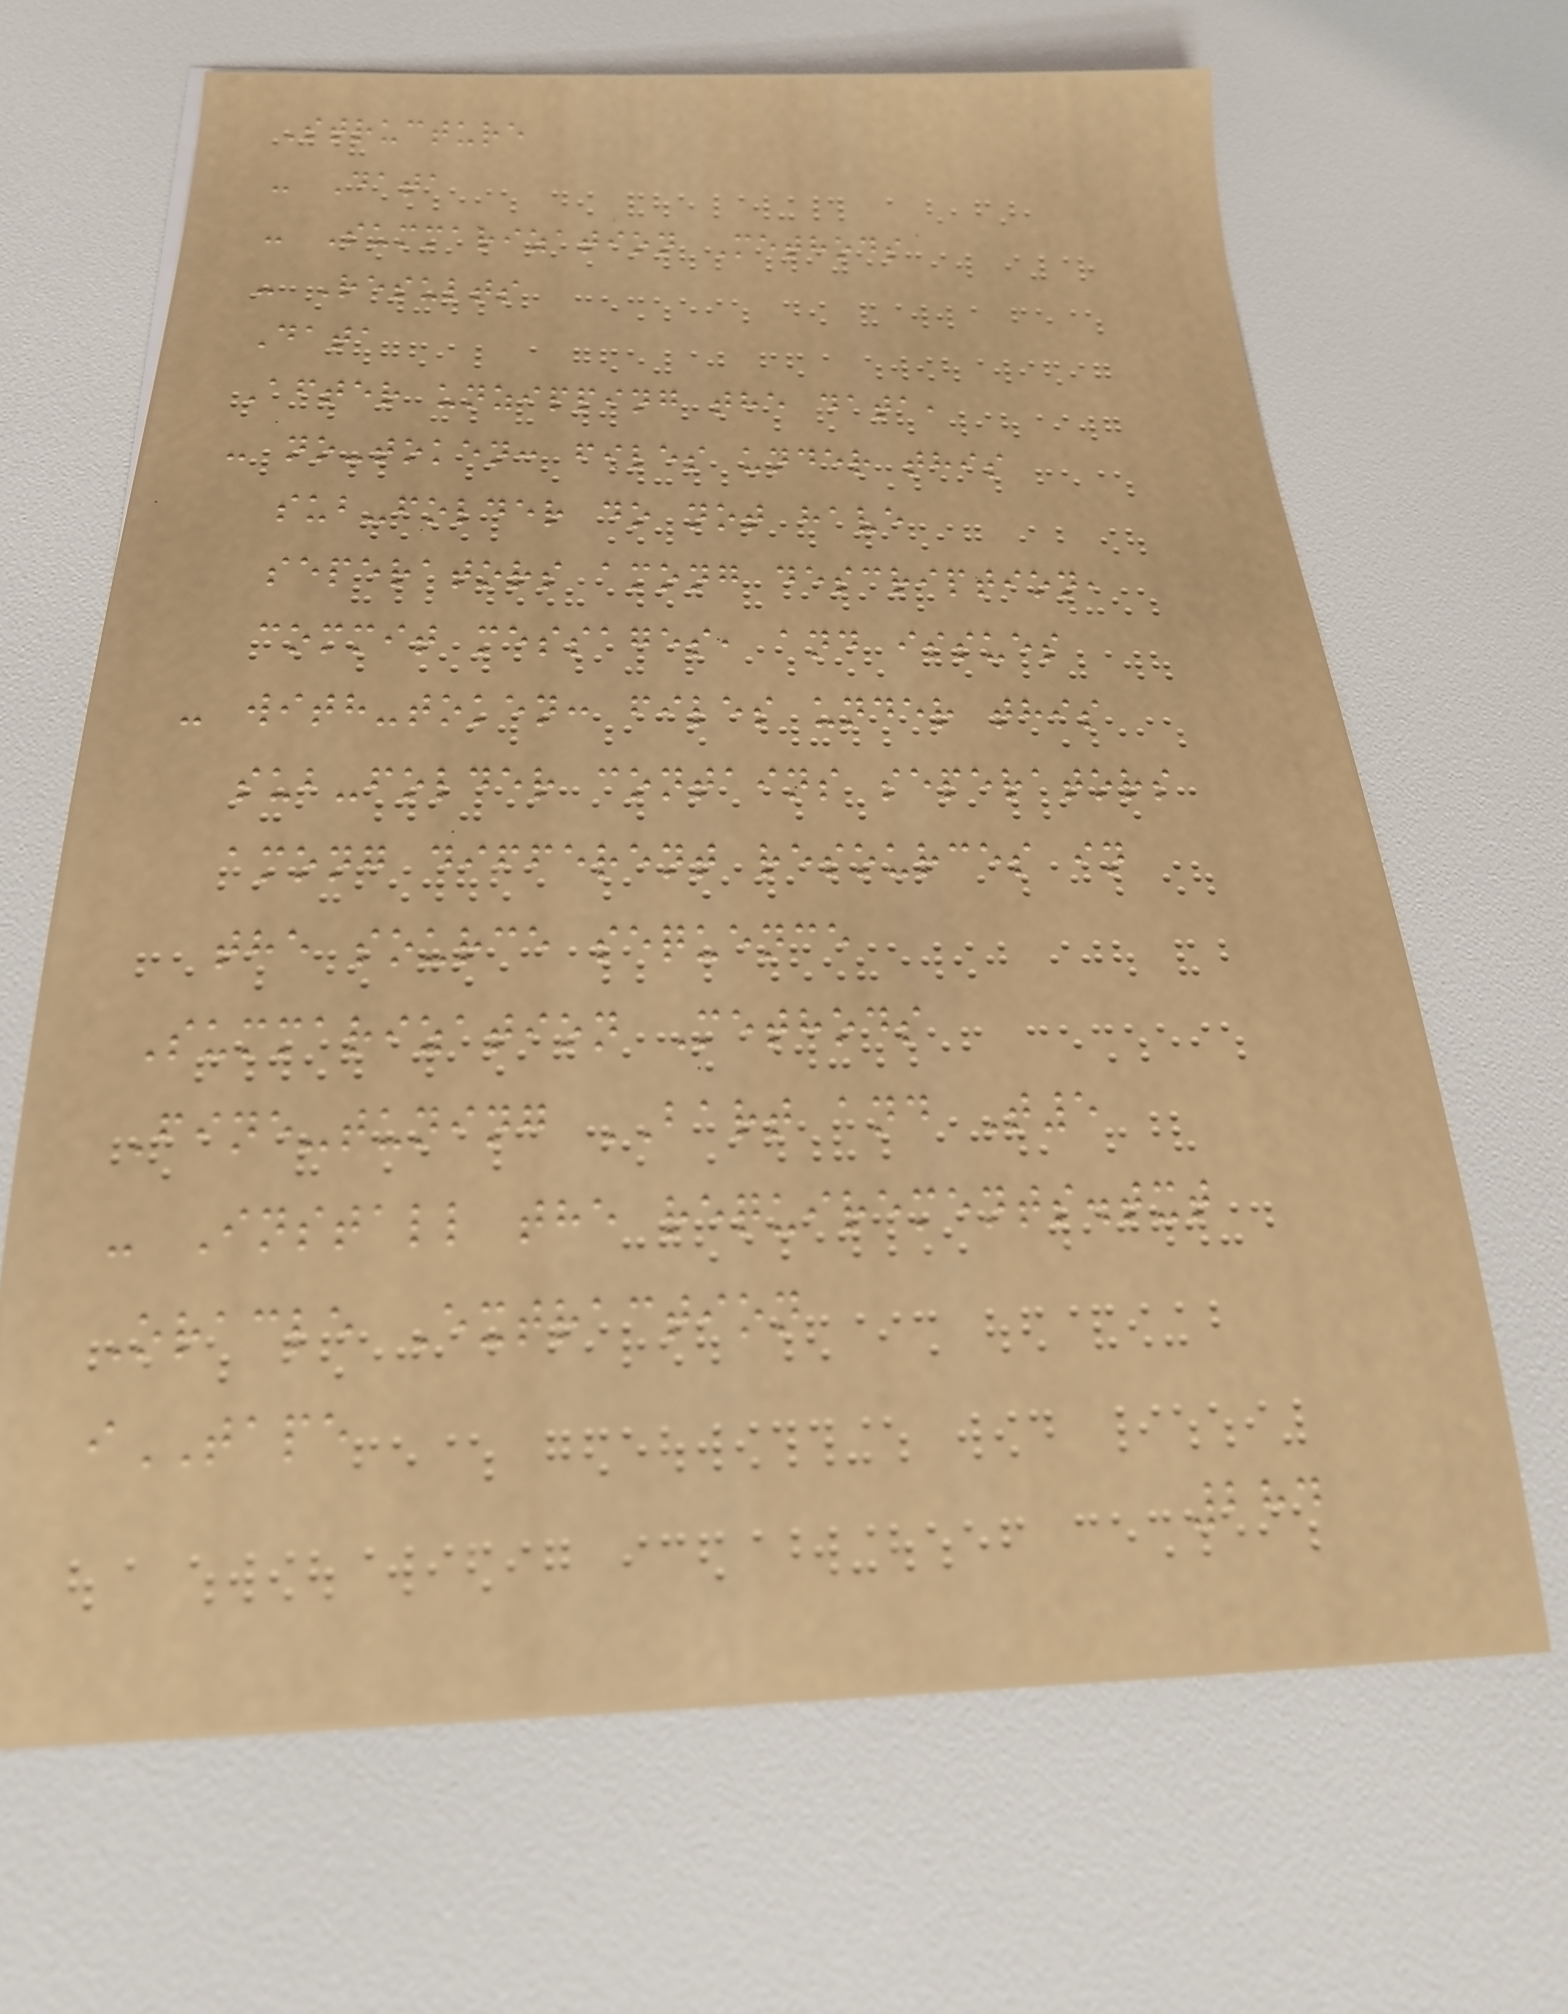Structure
- Data
- Summarization Methods
- Results
Data
After unzipping the data,
- no-token: files under this
sub-folder do not have
seperators among description,
commit messages, and issues
- with-token: files under this
sub-folder contains seperators
among different resources in
the source sequence
Summarization Methods
Fine-tuning BART and T5
- Install the requirements.txt
Oracle Extraction
iTAPE
284
